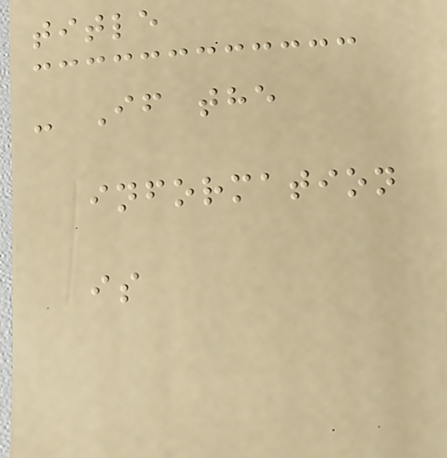title
- If the
information
is
